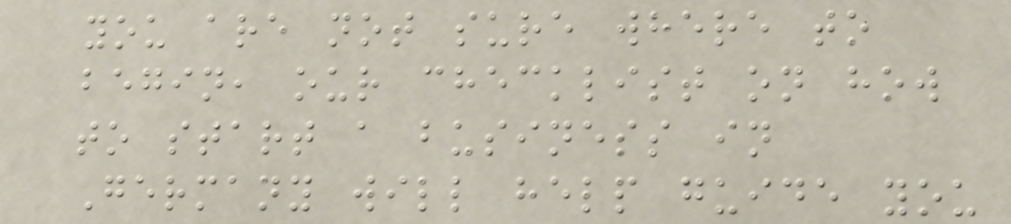you are not sure where to
begin, our checklist on how
to start a business in
Germany will help guide you
